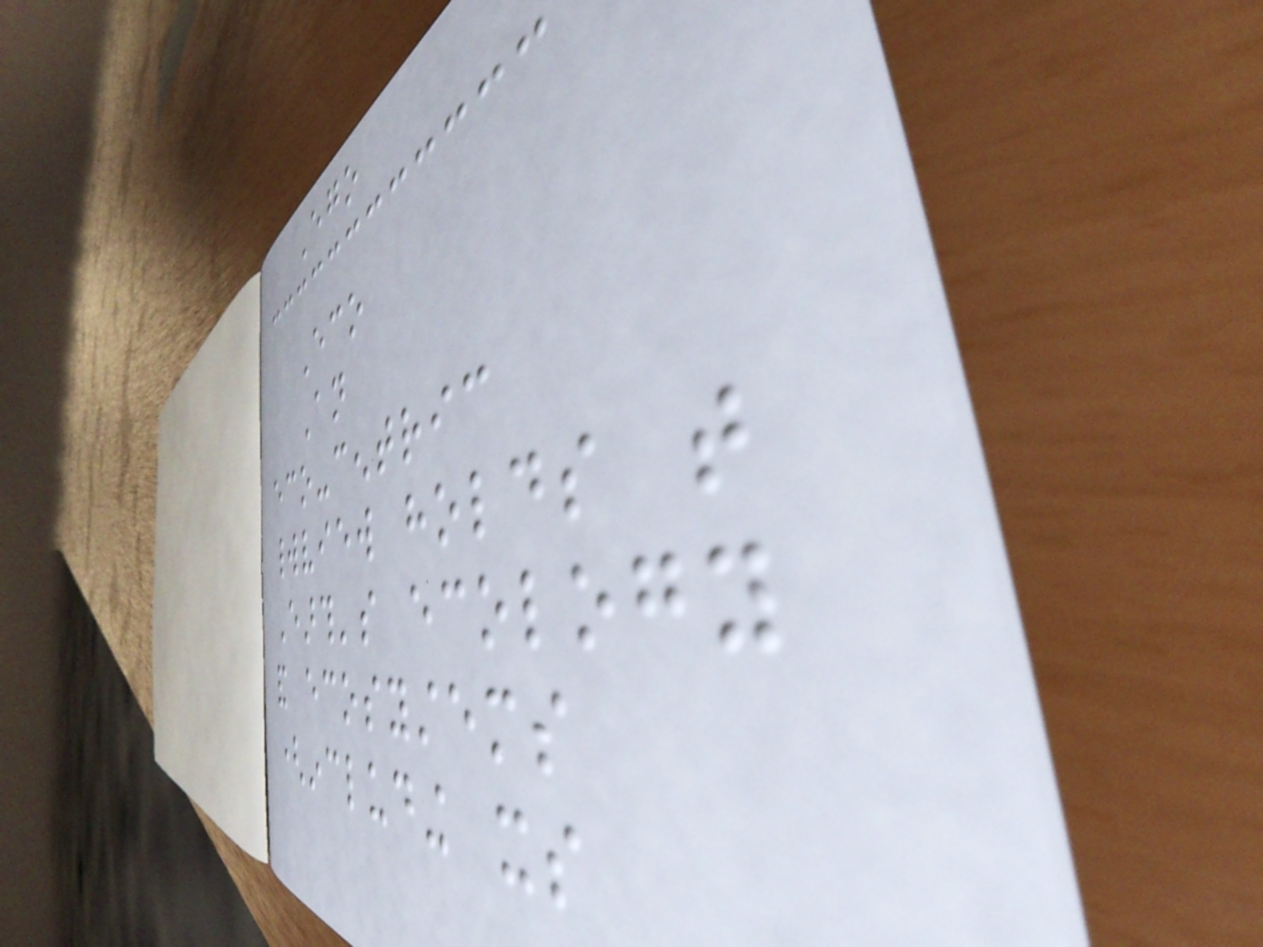Ego
Eco
An
eco-centric
worldview holds that
Earth's ecology
and ecosystems
(including its
